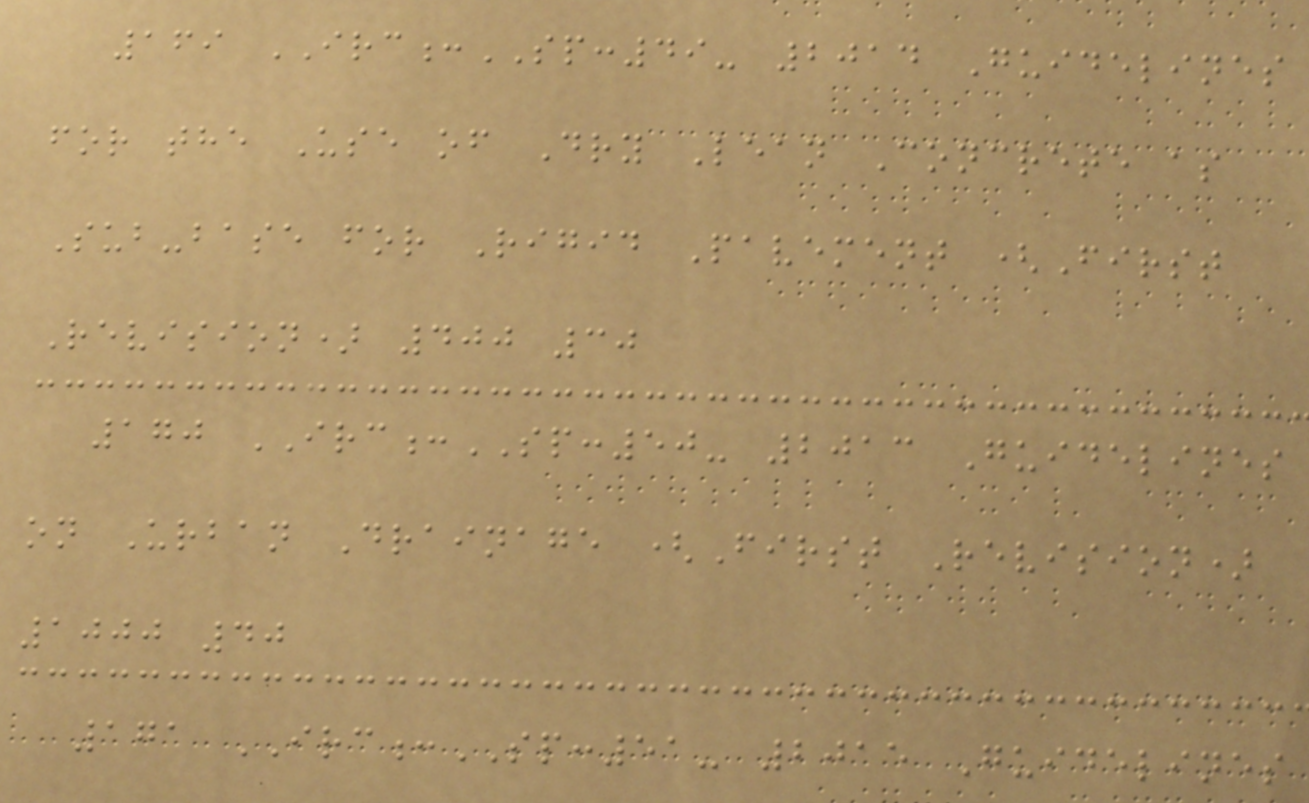169 IRC:SP:49- 2014 Guidelines
for the Use of Dry Lean Concrete as
Sub-base for Rigid Pavement (First
Revision) 400 30
170 IRC:SP:50- 2013 Guidelines
on Urban Drainage (First Revision)
1000 40
171 IRC:SP:51- 2015 Guidelines
